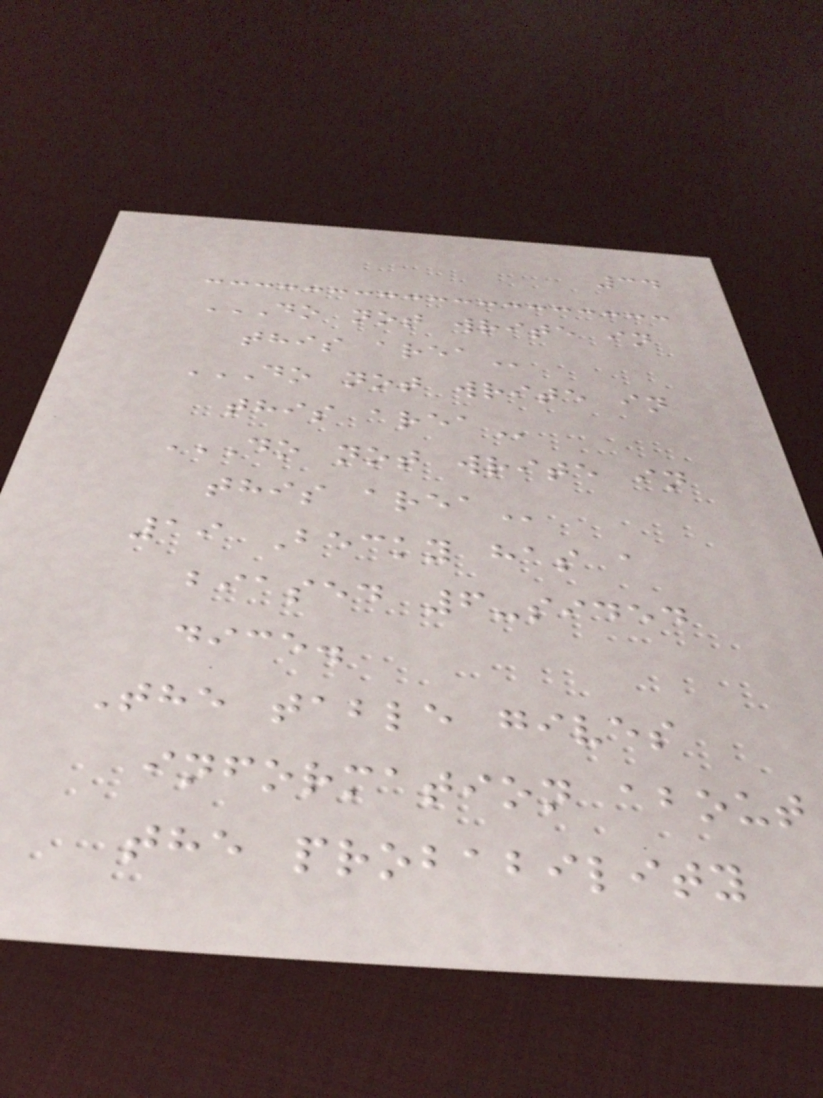34
DO NOT WRITE IN
THIS AREA
DO NOT WRITE IN
THIS AREA
DO NOT WRITE IN
THIS AREA
19 Becky has a
biased 6-sided
dice.
The table gives
information about
the probability
